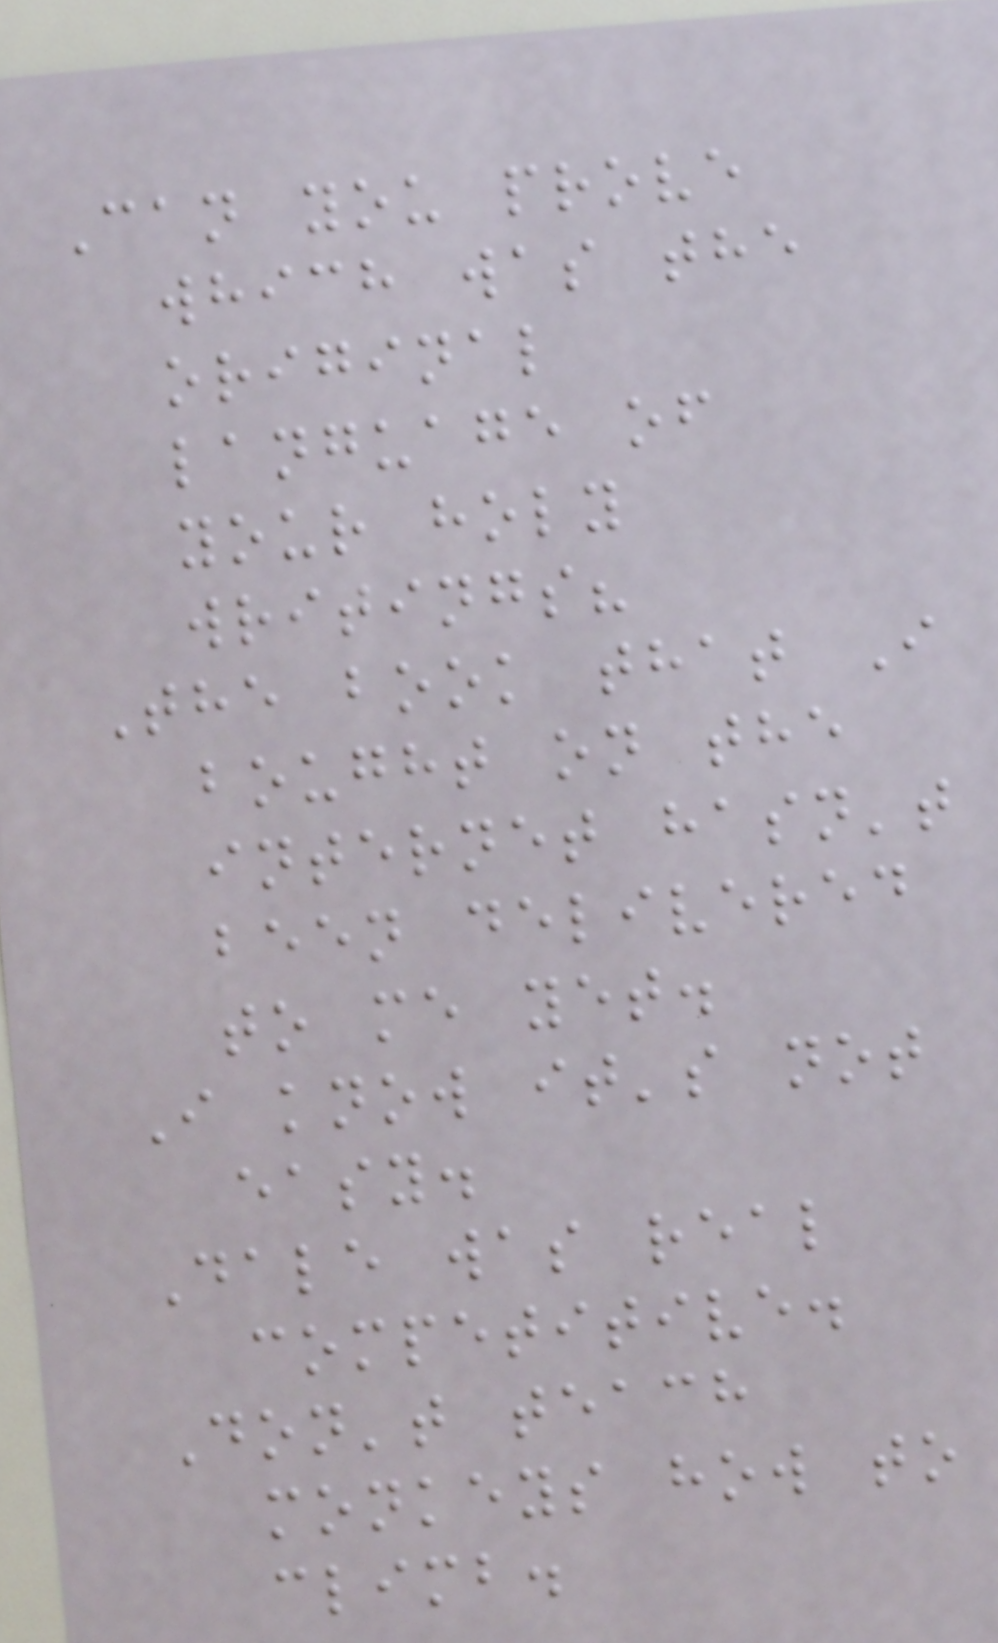Can you prove
which was the
original
language of
your holy
writings?
The book that I
bought on the
internet hasn't
been delivered
to me yet.
I know it's not
easy.
Dale was real
competitive.
Don't teach
monkeys how to
climb.
